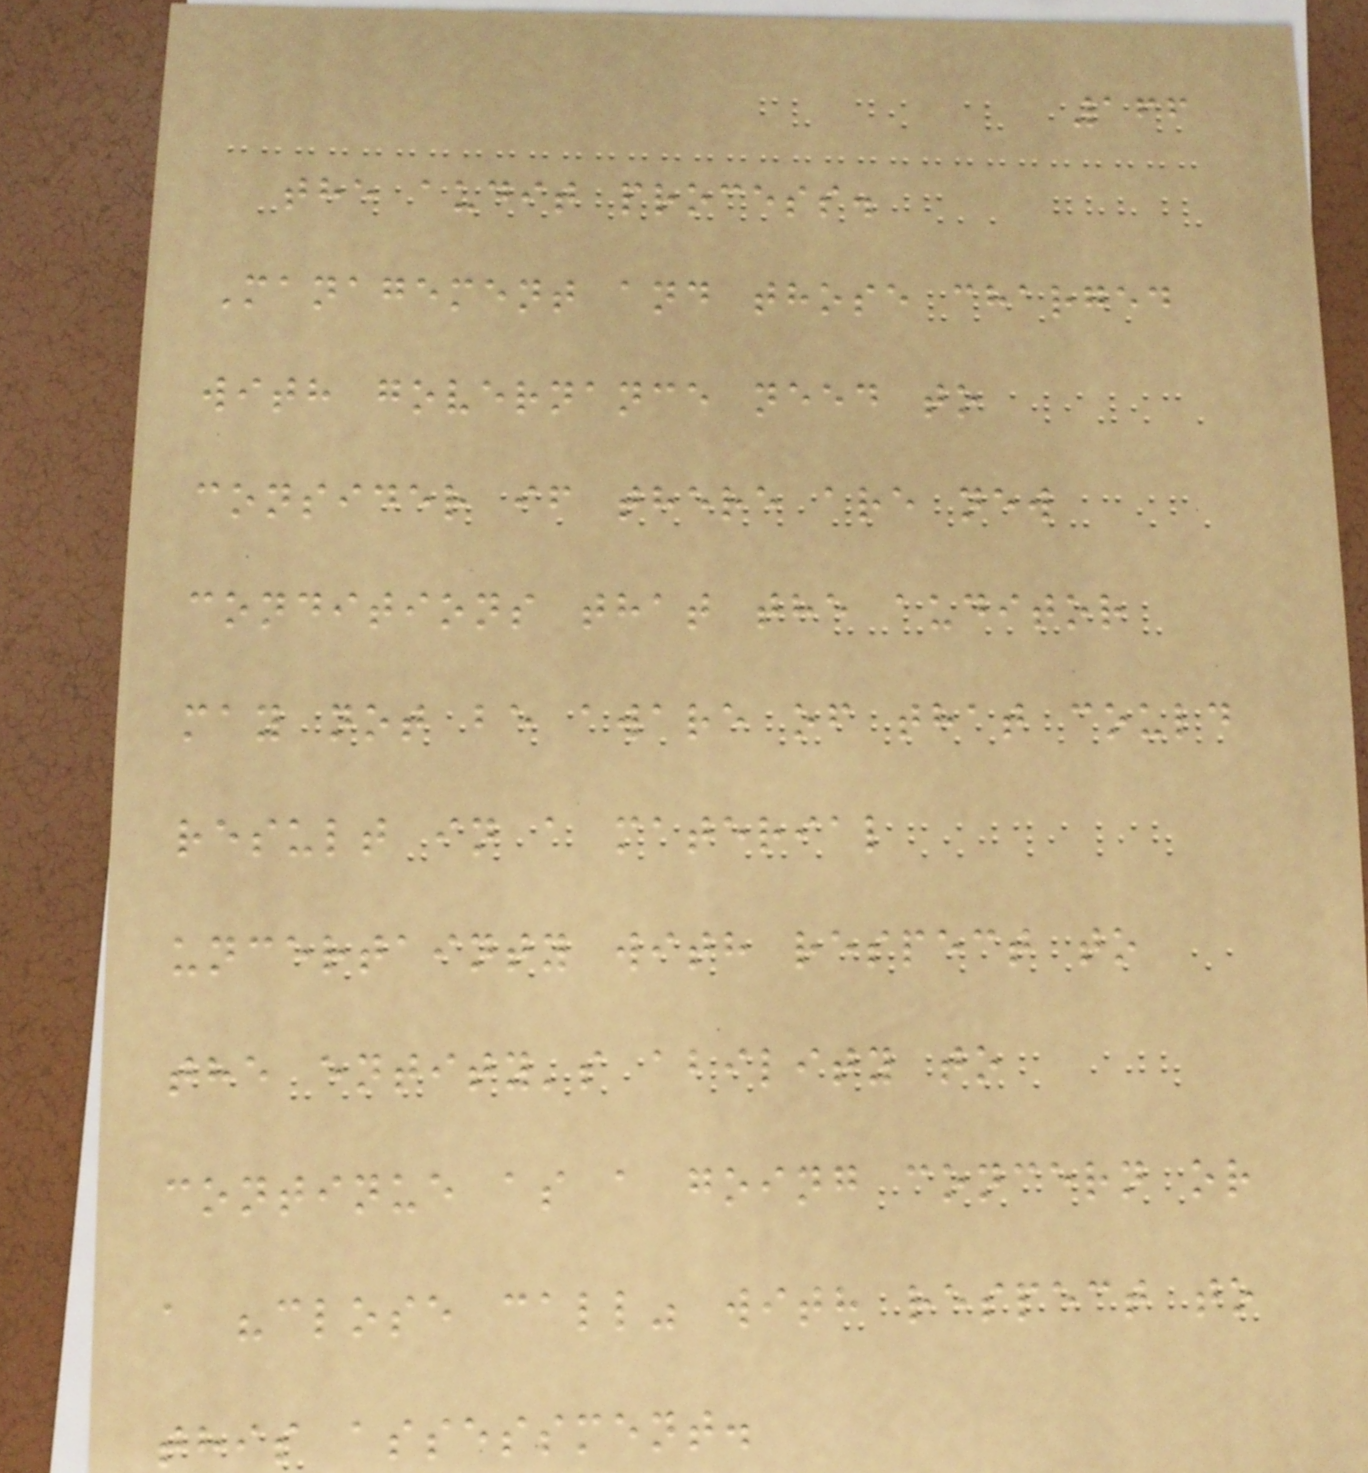166
the audit process.
Management and those charged
with governance need to
consider if there are new
conditions that the auditor
may not be aware of that could
result in a material
uncertainty with respect to
the entity's ability to
continue as a going concern or
a "close call" with respect to
this assessment.
